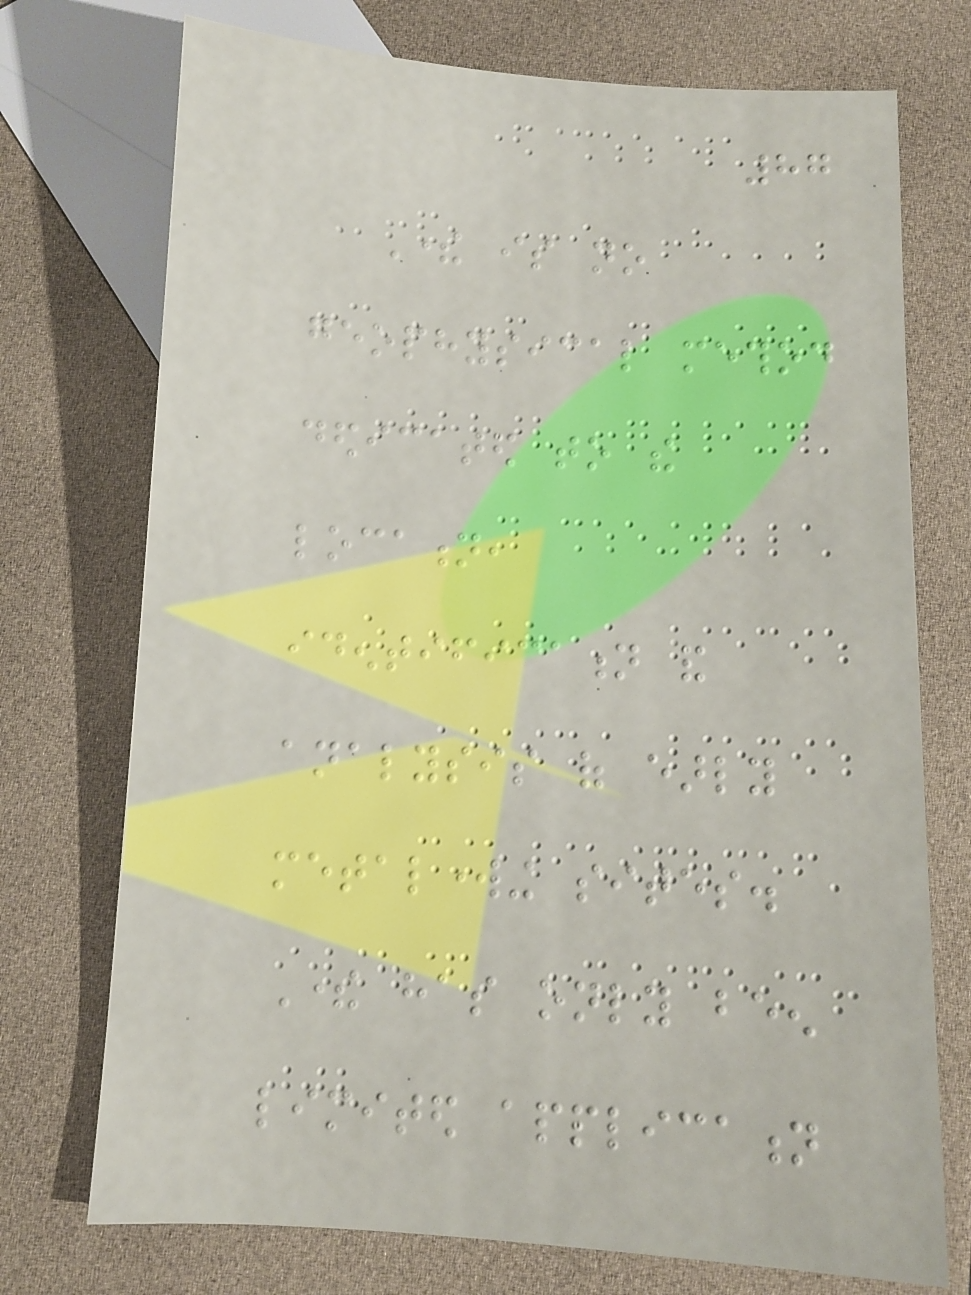87
There is no
geophysical method
dedicated to the
location,
identification and
analysis of early
metalworking sites.
There has only been
limited application
